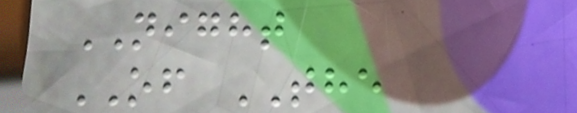NIGHT
OF THE
